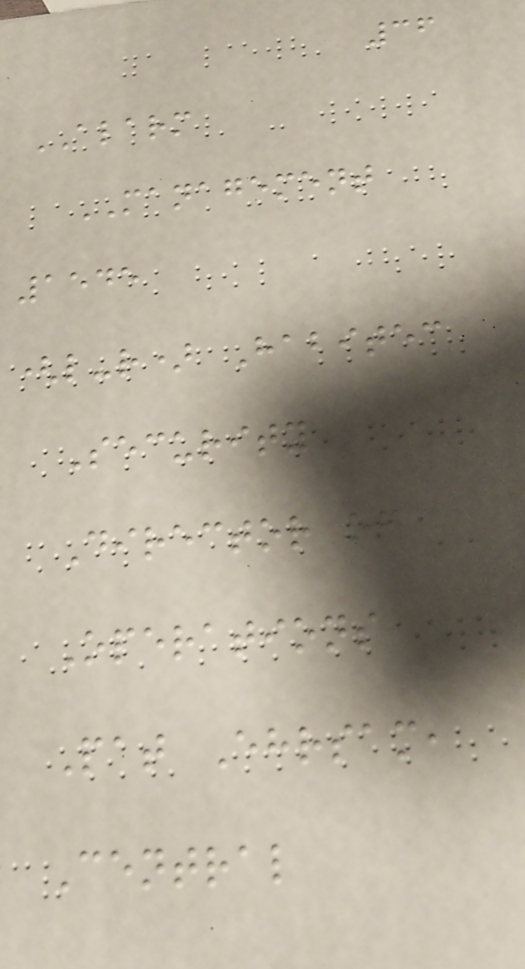36
ALARM
MANAGEMENT
1545
(l-r) Habitec
Security
Director of
Operations
Pat Ehrsam,
Central
